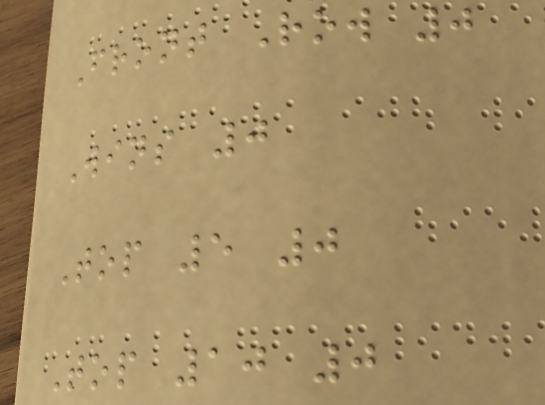Front Row 0
Wins 0
Top 5 0
Top 10 0
